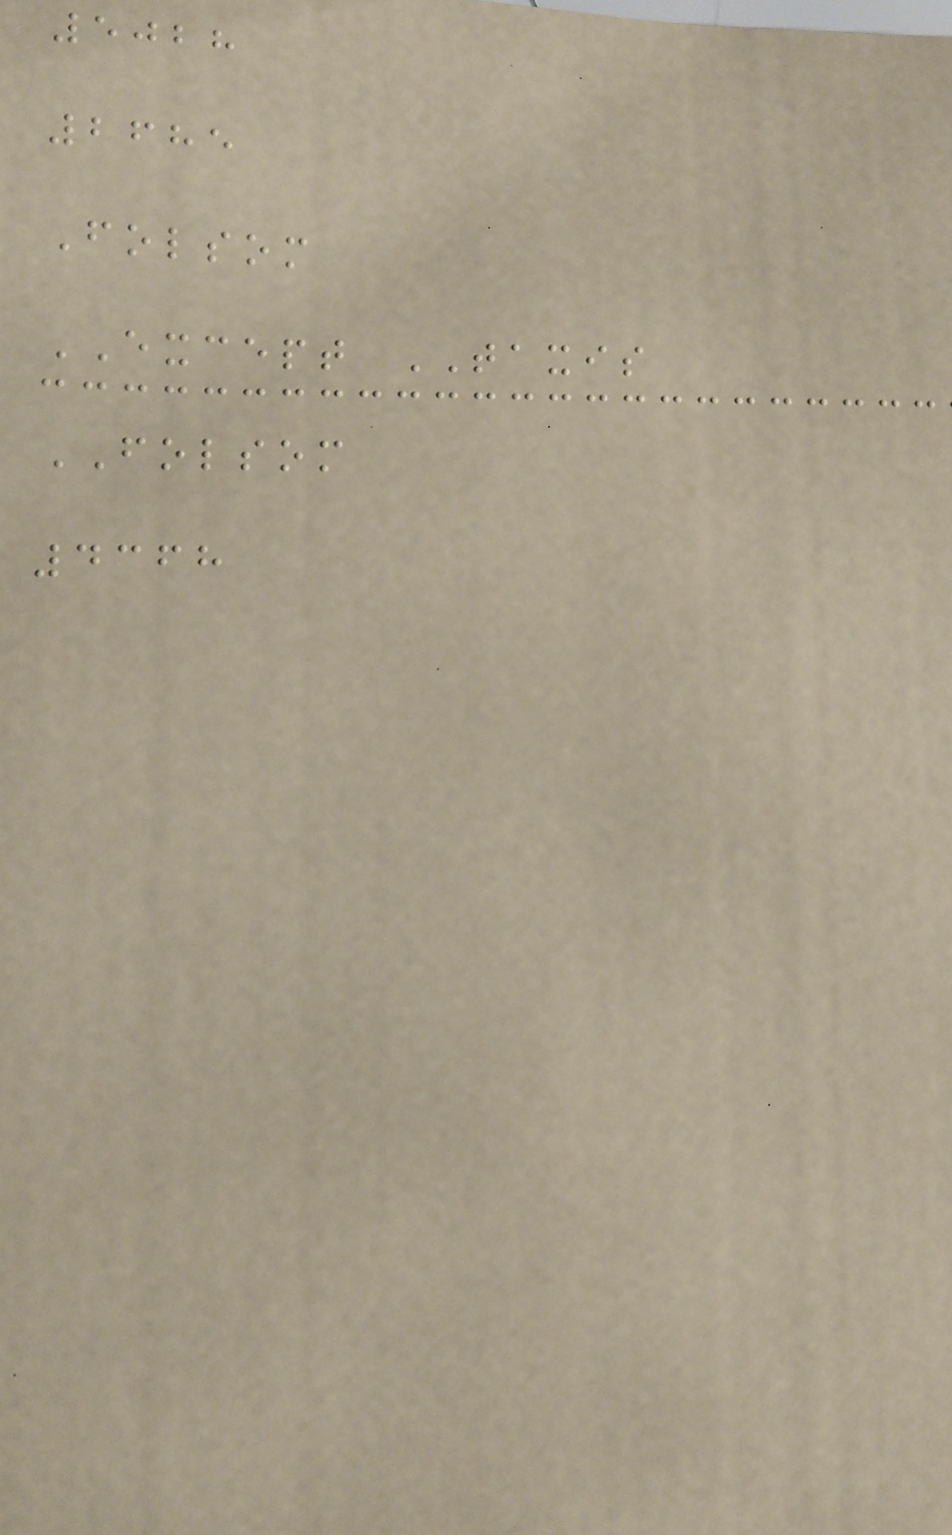5028
2685
Folsom
EXCEPT TAXIS
FOLSOM
4368
